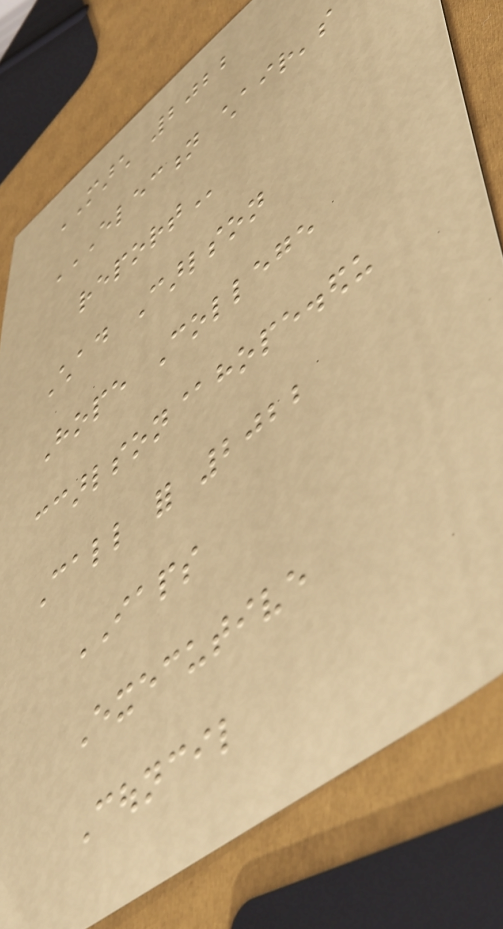MARCH 2022
ELECTION CHAIR'S
REPORT
Chad Carlson
Hope College
ccarlson@hope.edu
Call for 2022
IAPS
Executive
Council
